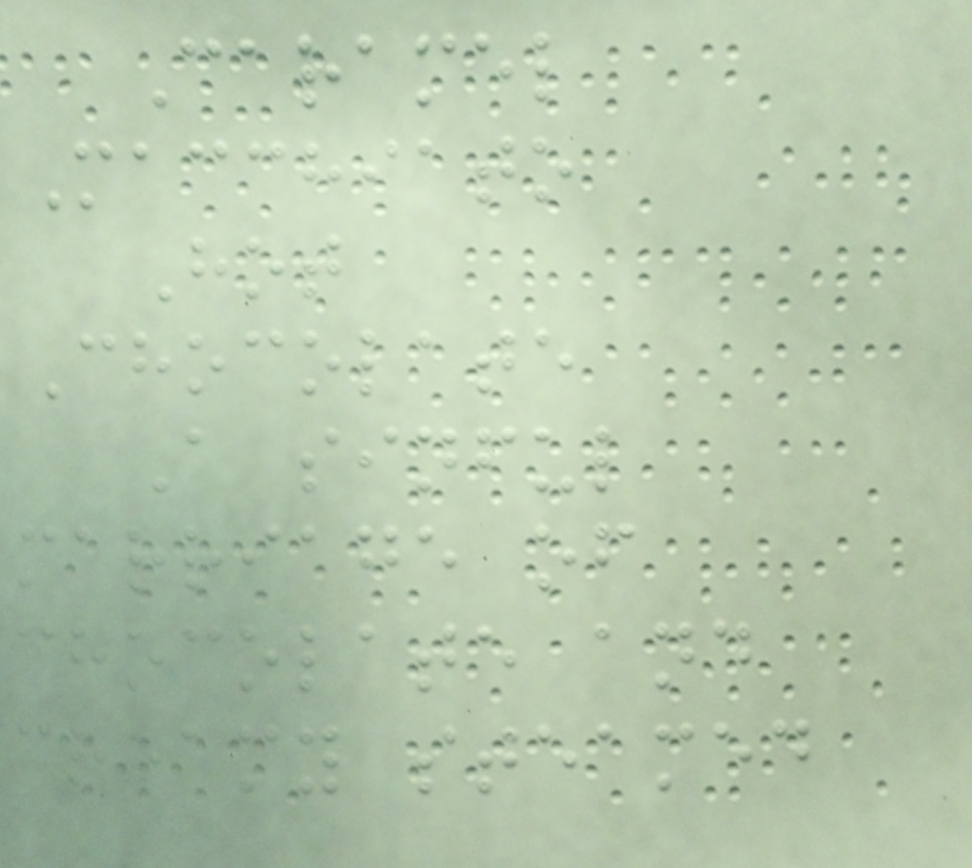Caramel
Macchiato
Hot
Chocolate
A sinful
marriage of
chocolate and
creamy steamed
